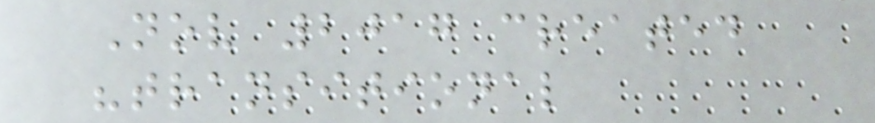Nov 2017 created
"transitional
